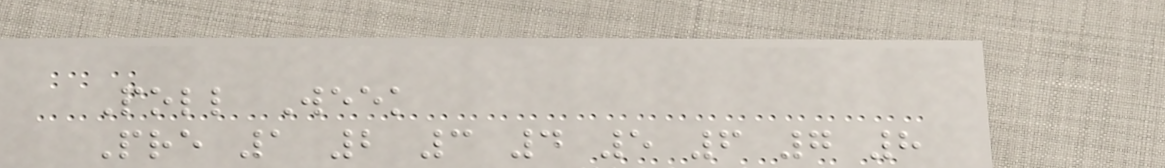Poll Week
Pre 1 2 3 4 5 6 7 8
